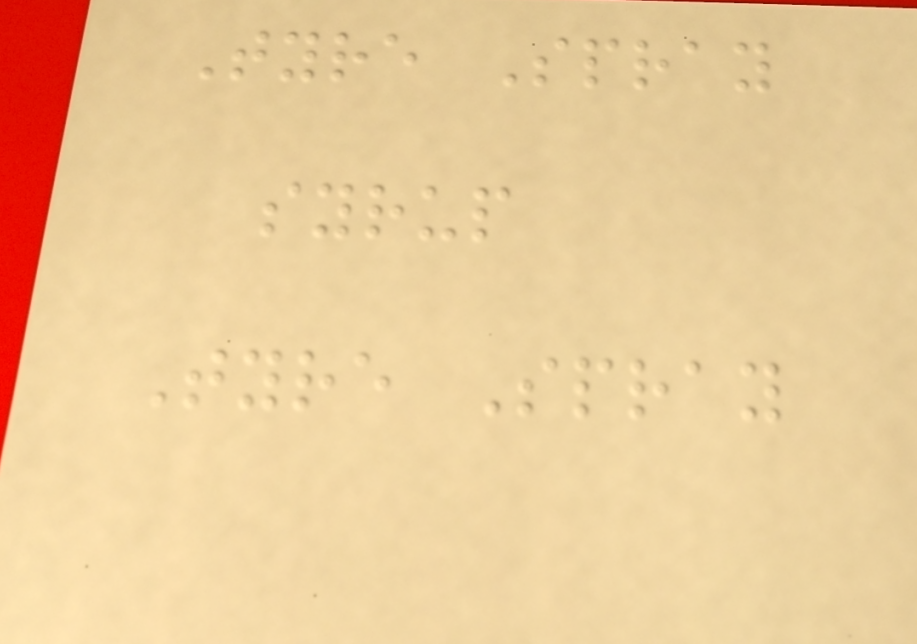Tyre Spray
syrup
Tyre Spray
